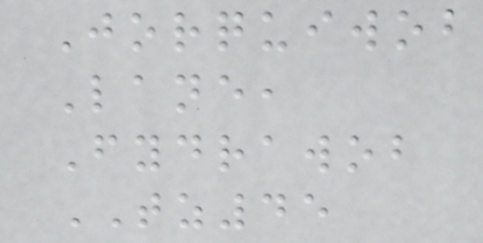Jorquiwob
Lane,
Fydrawob
TZ45
